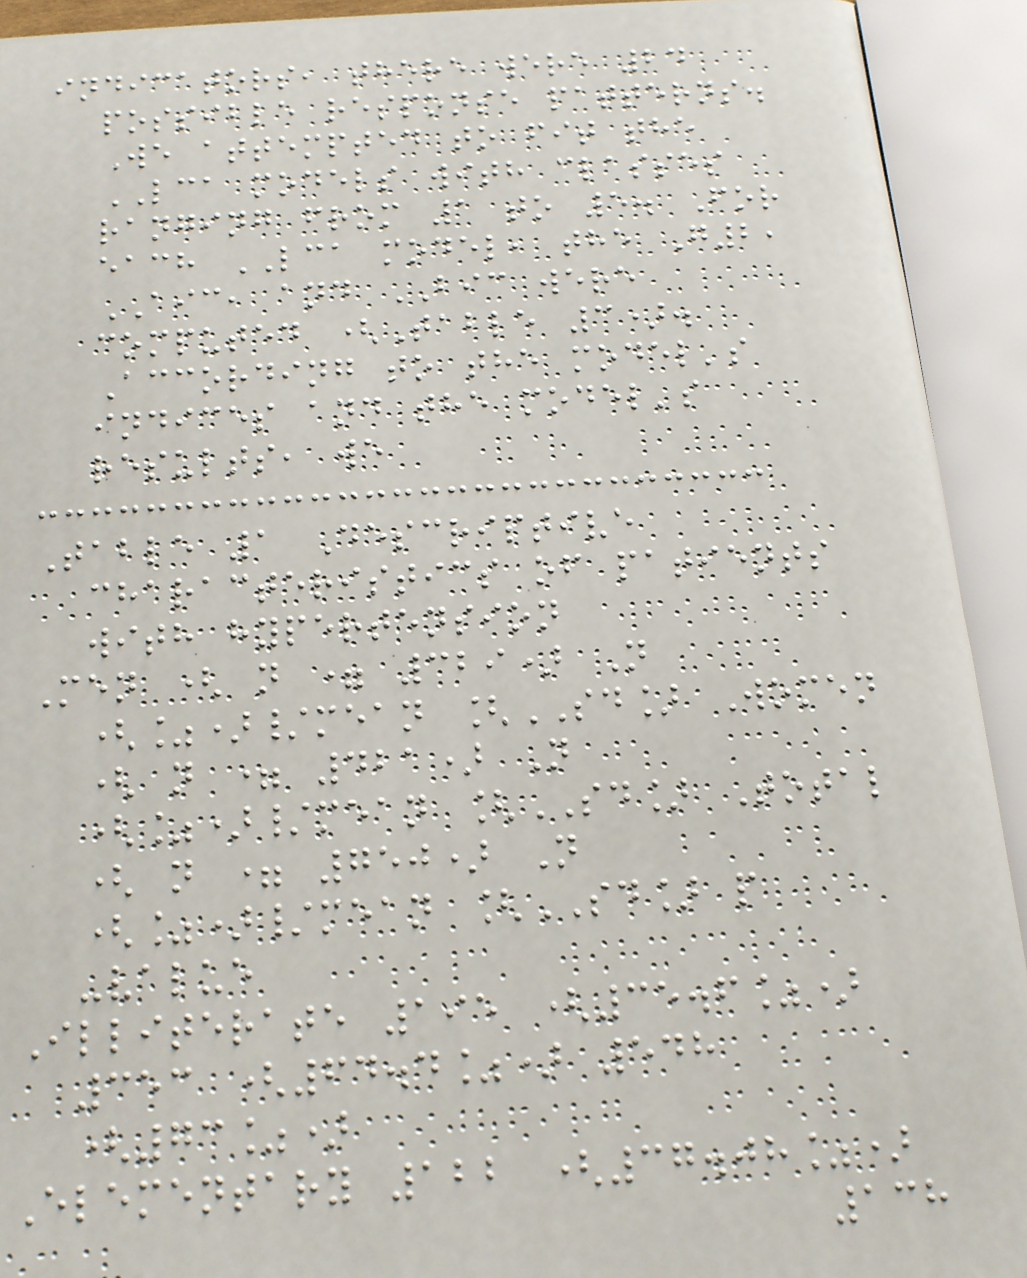indicators, there were 24
possible response patterns.
We attempted to fit the
LCA models with classes
ranging from 1 to 5. For
each LCA model, the G2,
AIC, and BIC were
computed (Table 3).
According to the model's
indices and the model's
results, we
Table 1 Descriptive
characteristics of patients
with hypertension
Men ( n = 329) N
(%)/mean [SD] Women
( n = 421) N
(%)/mean [SD] Total
( n = 750) N
(%)/mean [SD] p
-value
Illiterate 195 (35.6%)
353 (64.4%) 548
(73%)
Elementary 122 (37.08%)
138
